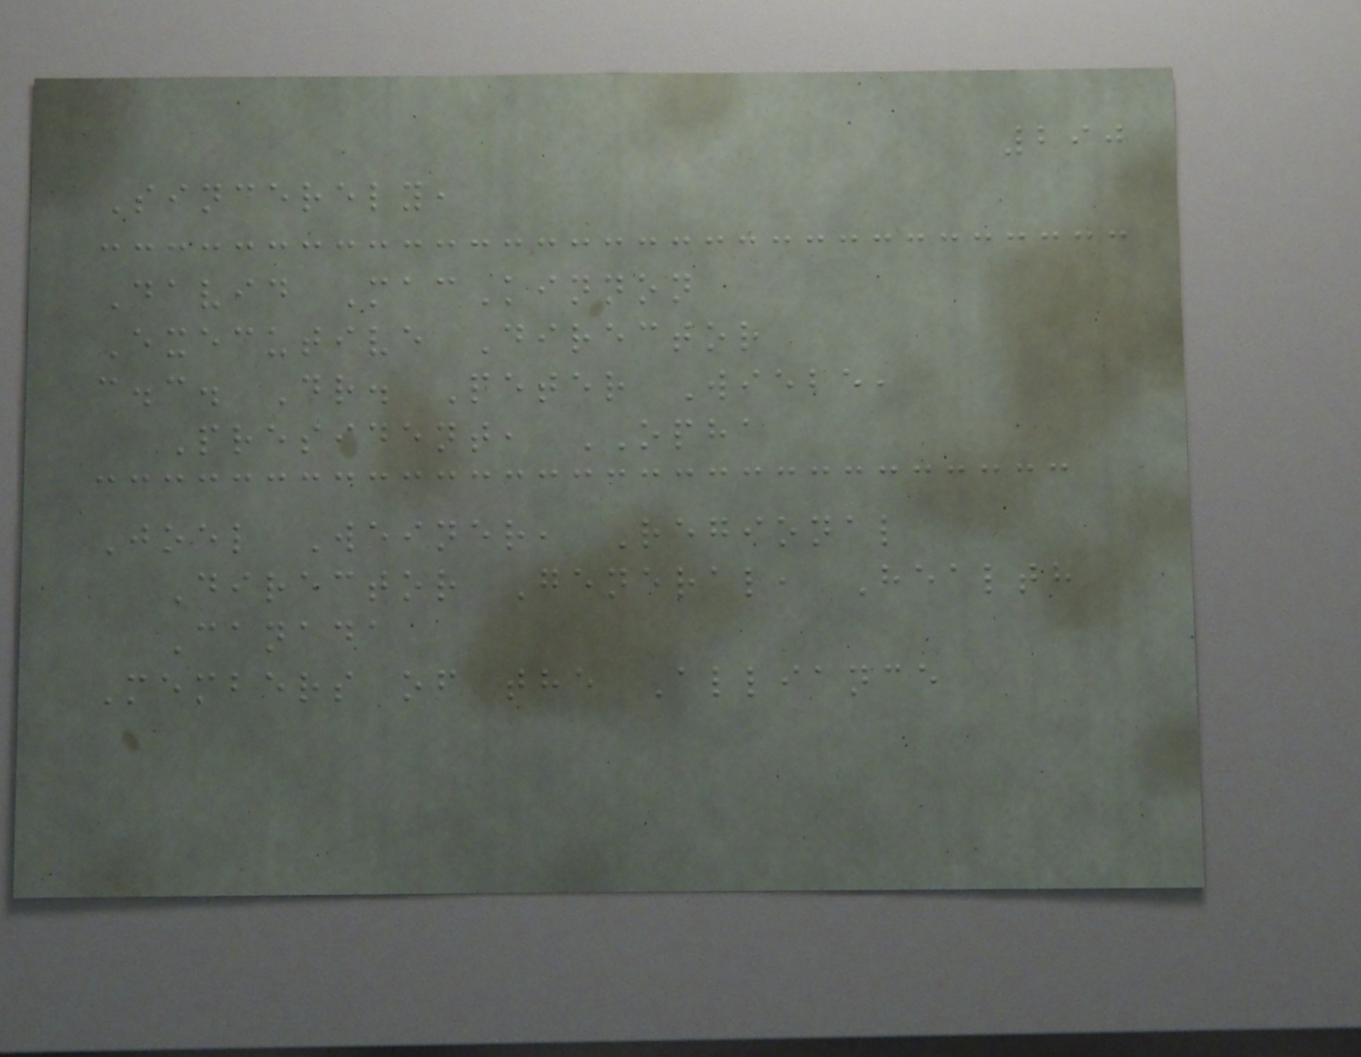290
Sincerely,
David MacKinnon
Executive Director
c.c. Dr. Peter Wiebe,
President, OPHA
Joel Weiner, Regional
Director General, Health
Canada
Members of the Alliance
